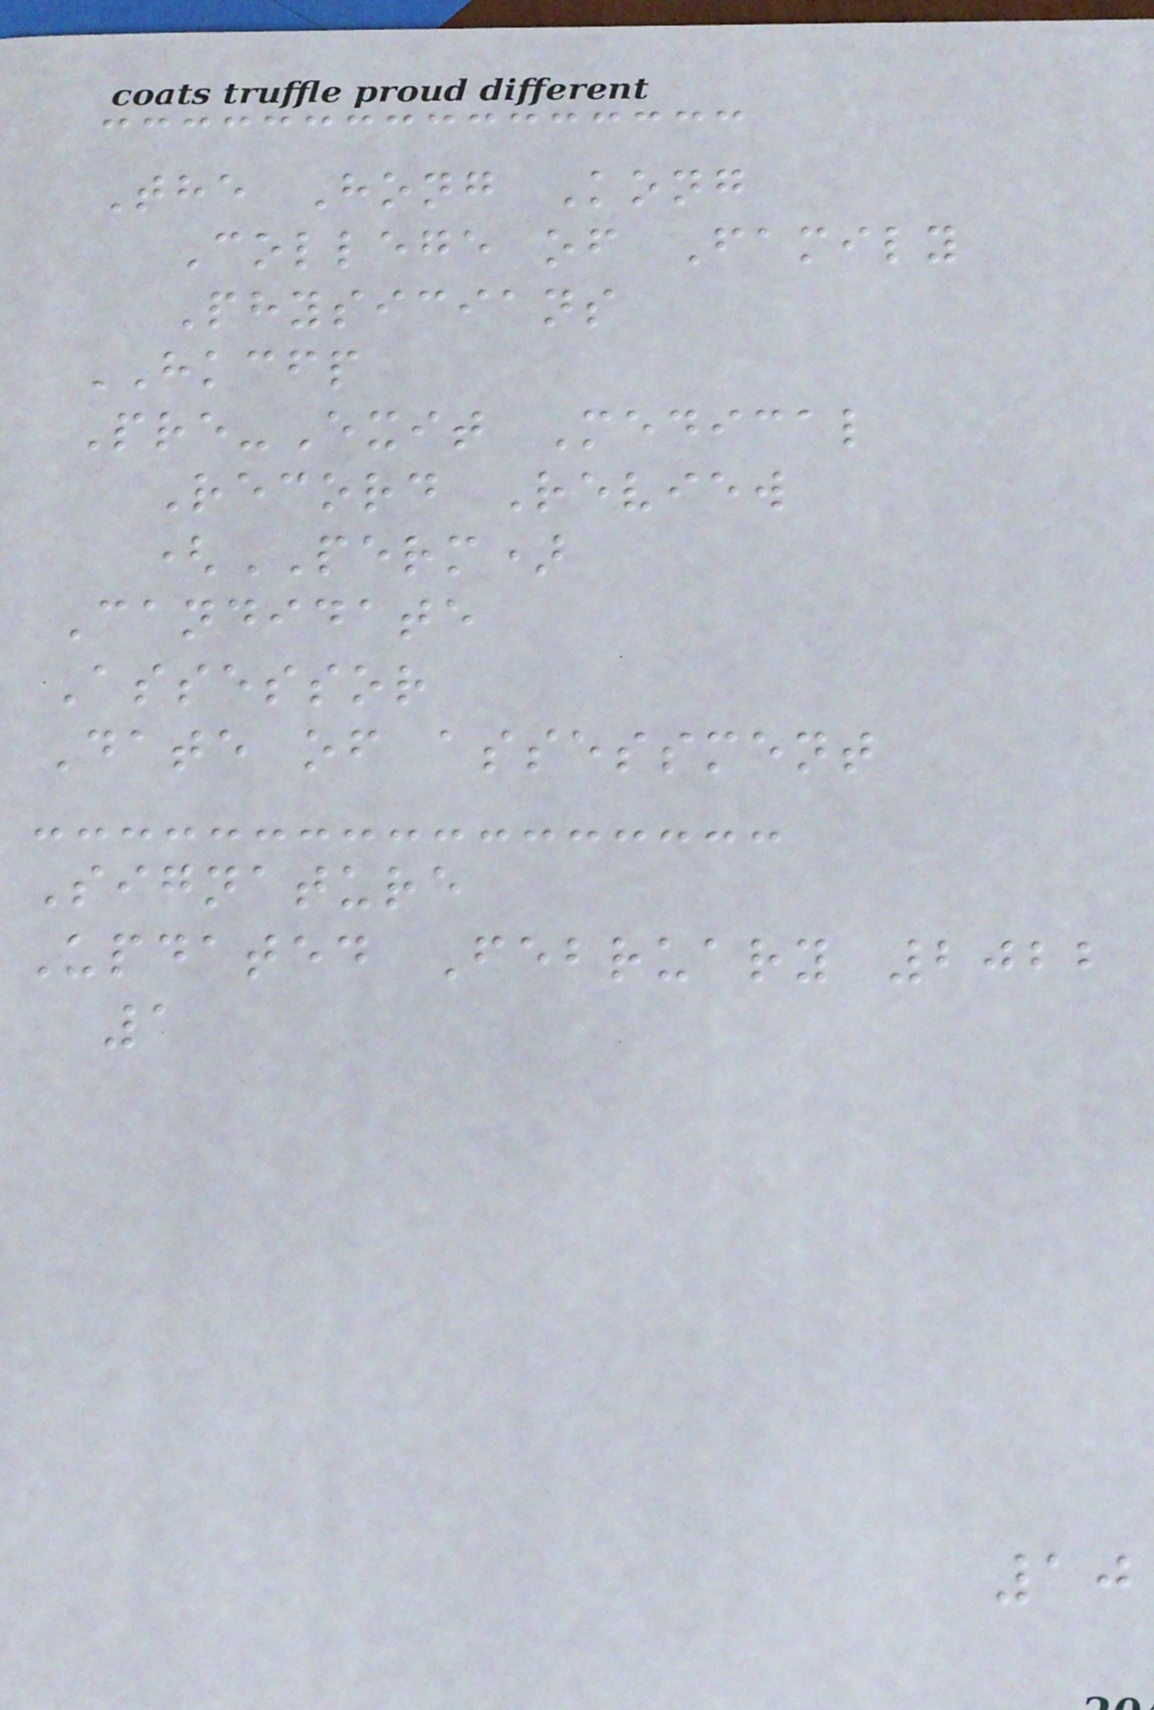The Hong Kong
College of Family
Physicians
HKCFP
Pre-Exit Medical
Record Review
(PERM)
Candidate
Assessor
Date of assessment
Signature
Updated February 2022
1
10
